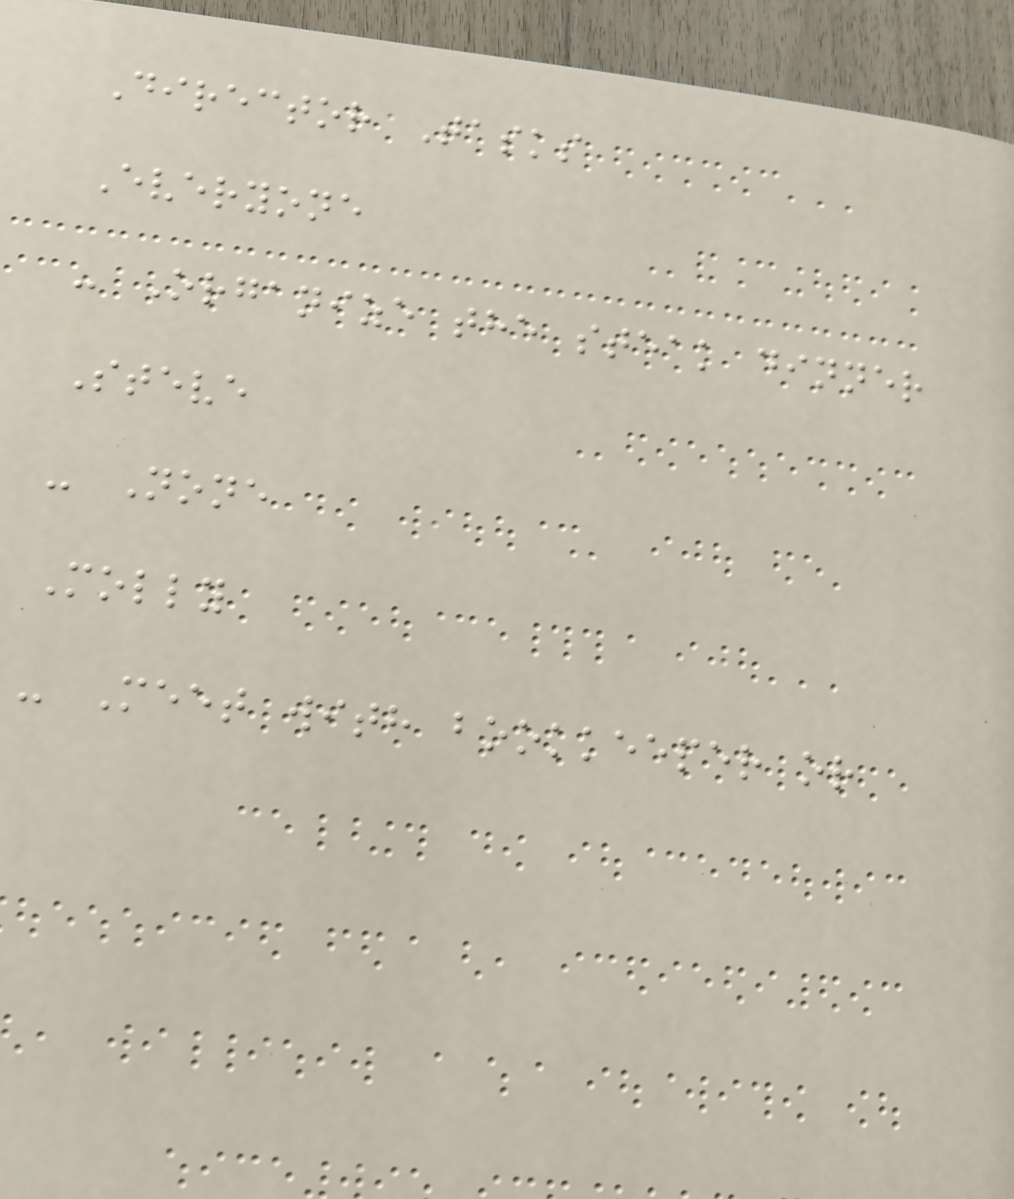Director Tasks
Everyone
- Organize the steak dinner
Steve
- None
Molly
- Meet with bookkeeper or
